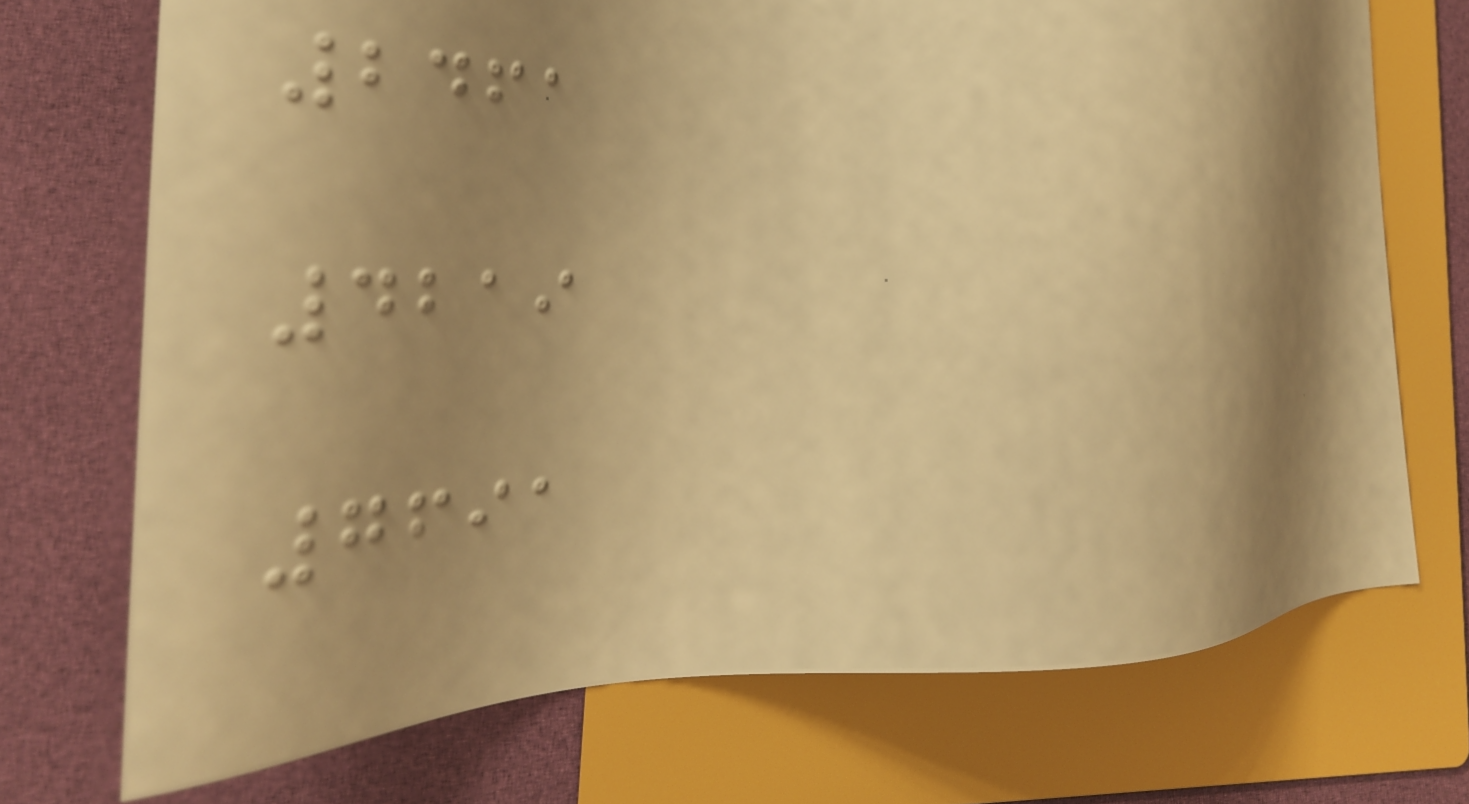2461
4219
7691
